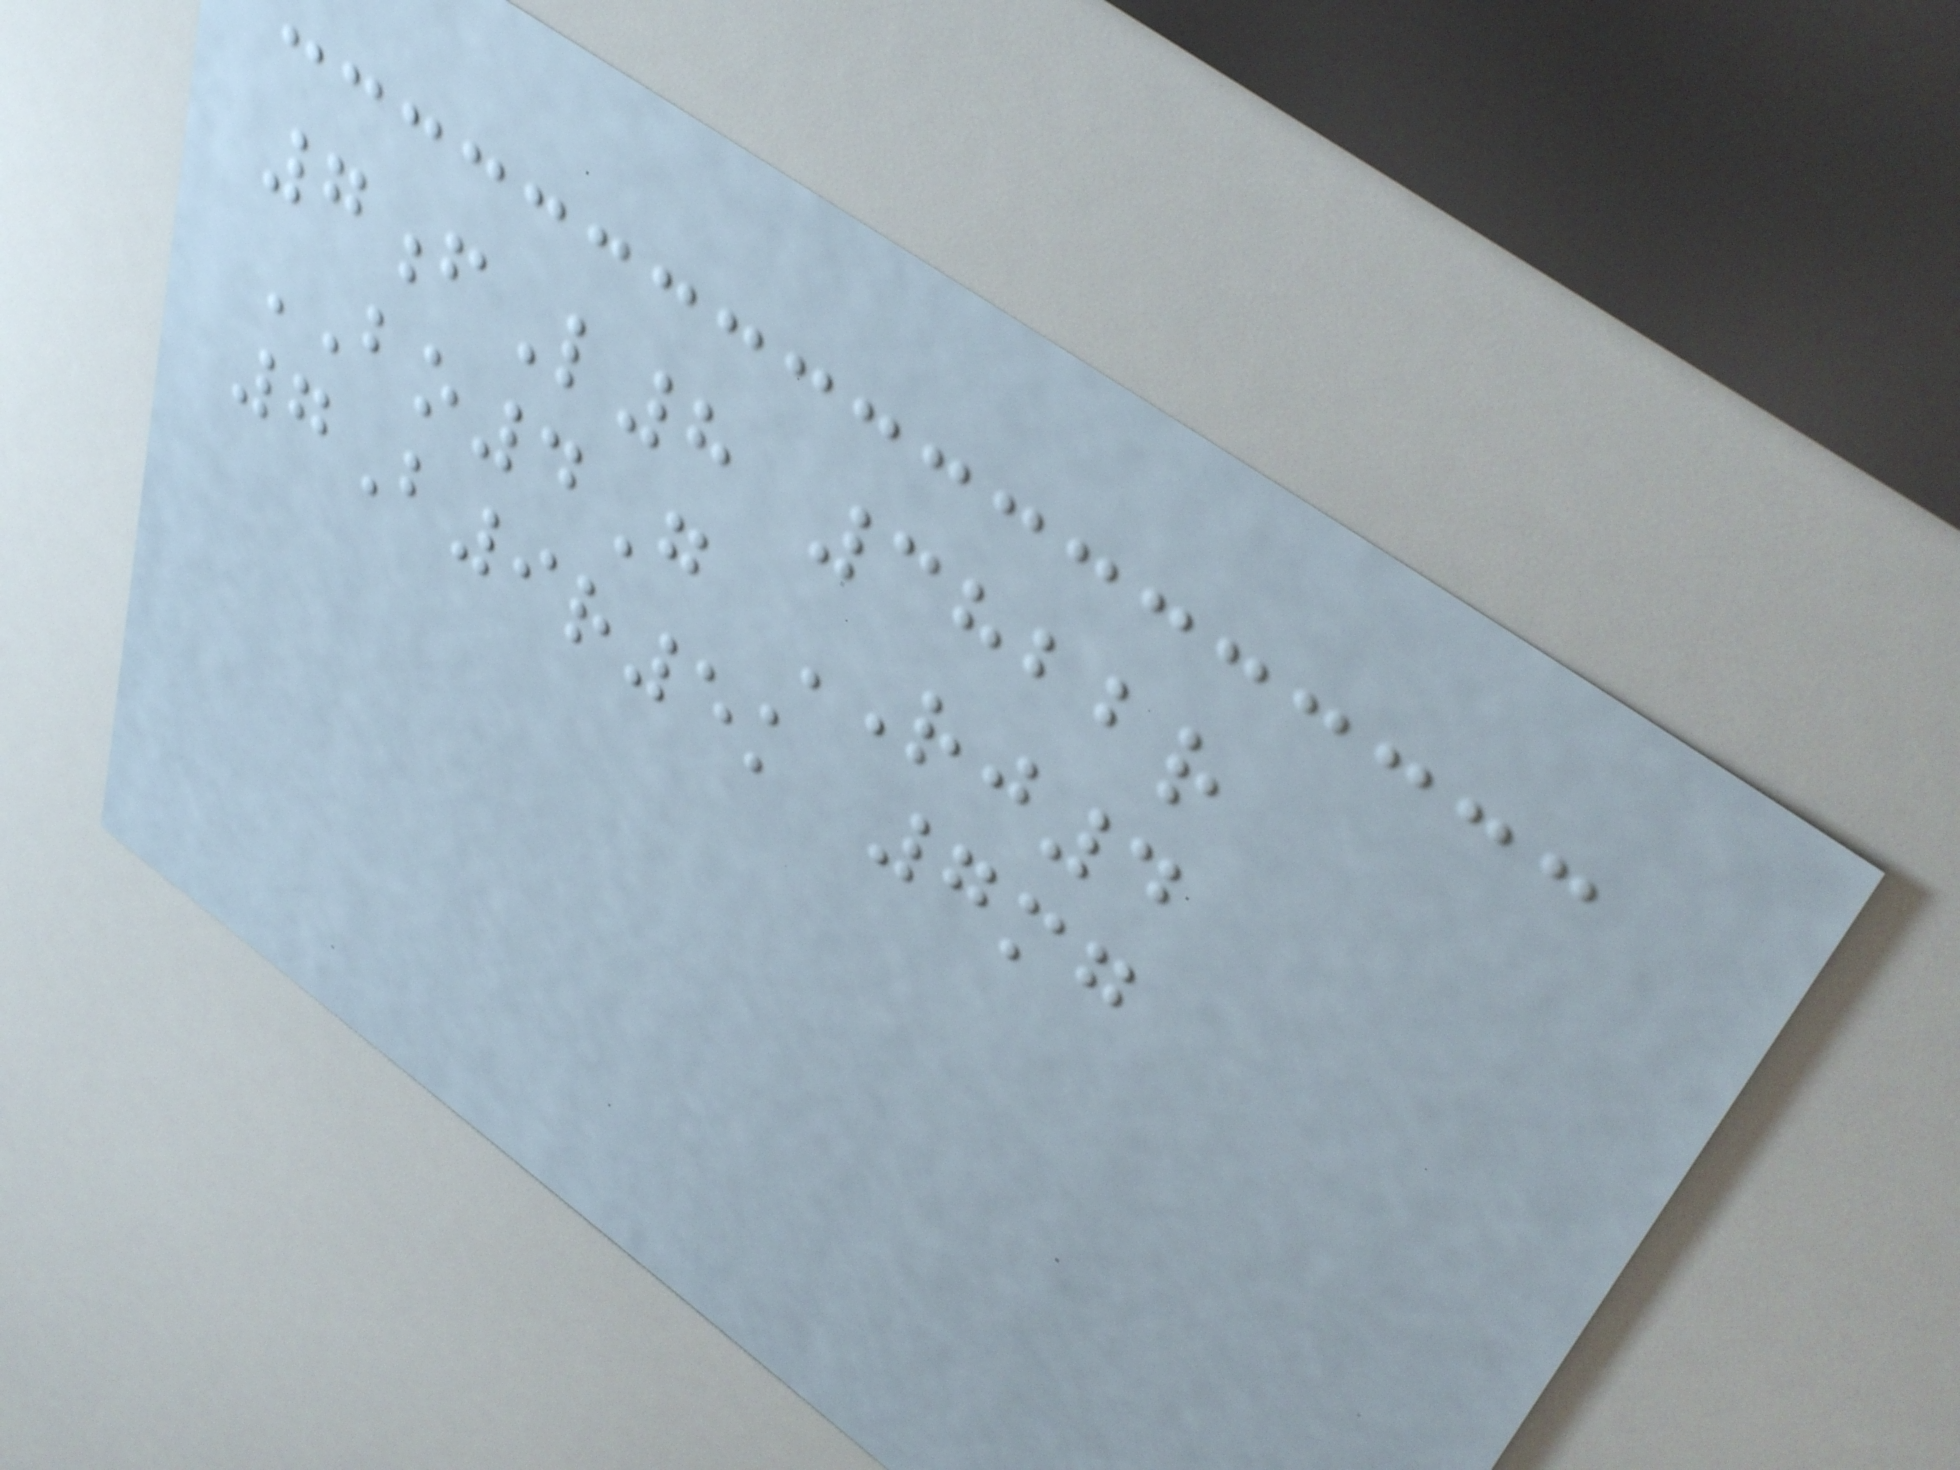7fL8 3822r
BO4G RJ4
7B9r5k 7mg
